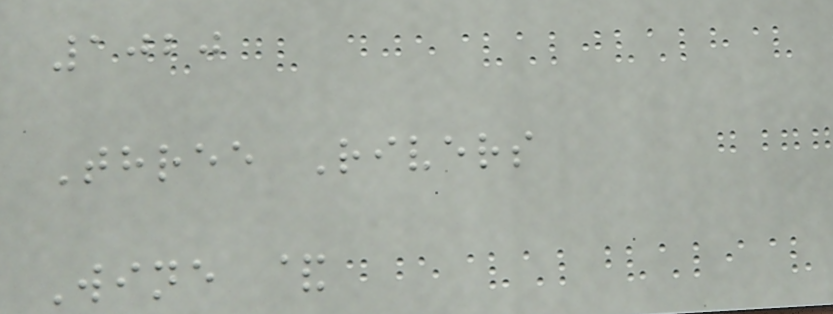1020
Three Rivers
Wine &
